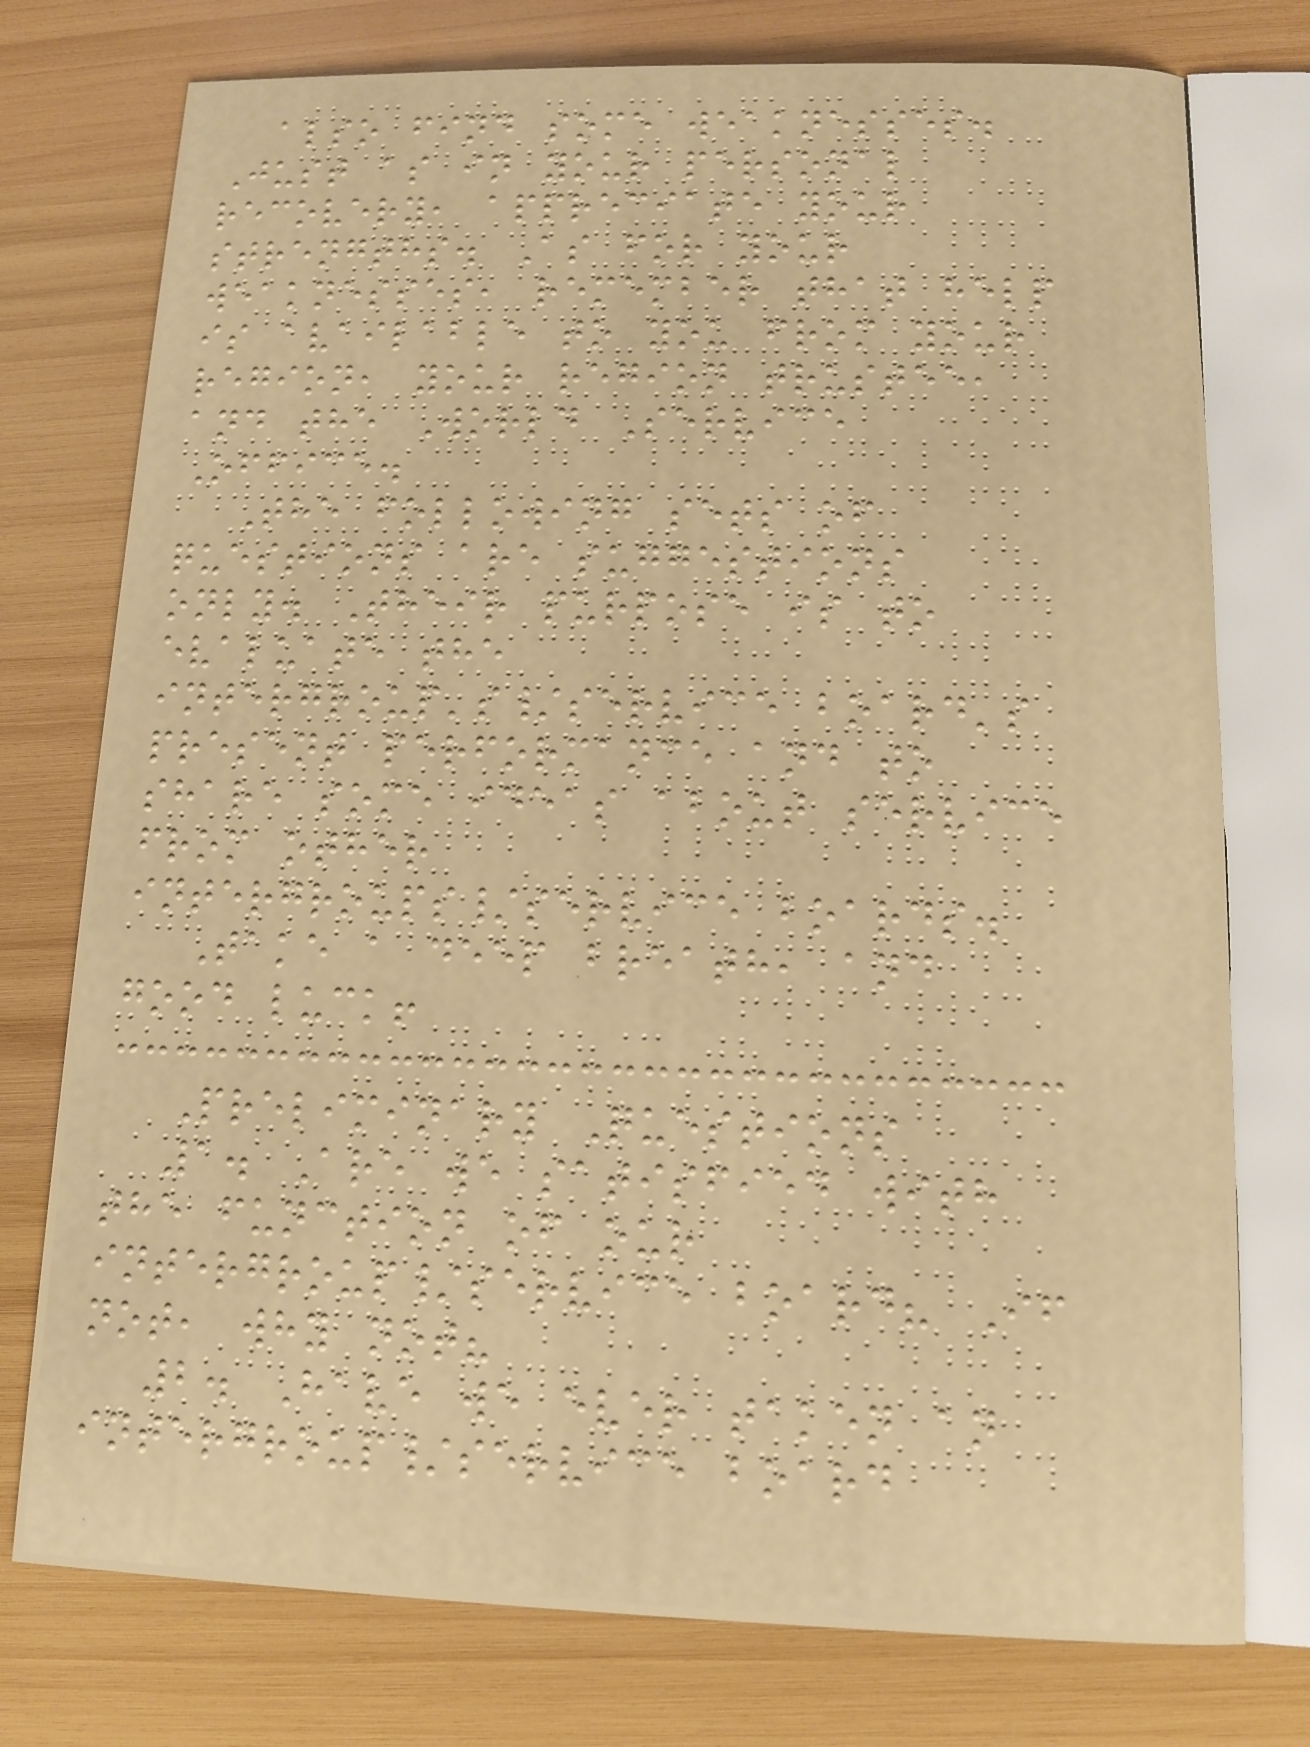also find some weaknesses.
Just as in your personal
recovery, appreciate your
strengths. As for your
weaknesses, remember that help
is available to you from your
region, your region trustee,
and the World Service
Office.
The following sets of
questions are suggestions
only. Their purpose is to
evaluate the
intergroup's/service board's
present performance and to
share some ideas about service
from other
intergroups/service boards.
Take a deep breath, and
good luck!
Preliminary Questions
1. Are we satisfied with
the function of our
intergroup/service board? If
not, why not?
2. Have we ever taken an
intergroup/service board
